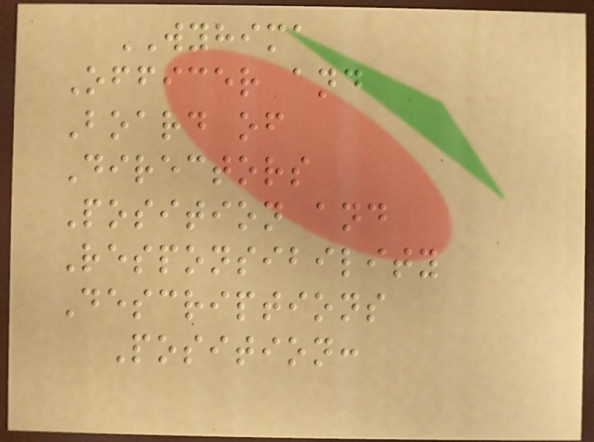WYHIMA
Officer and
Board of
Directors
Position and
Responsibility
Descriptions
Position:
